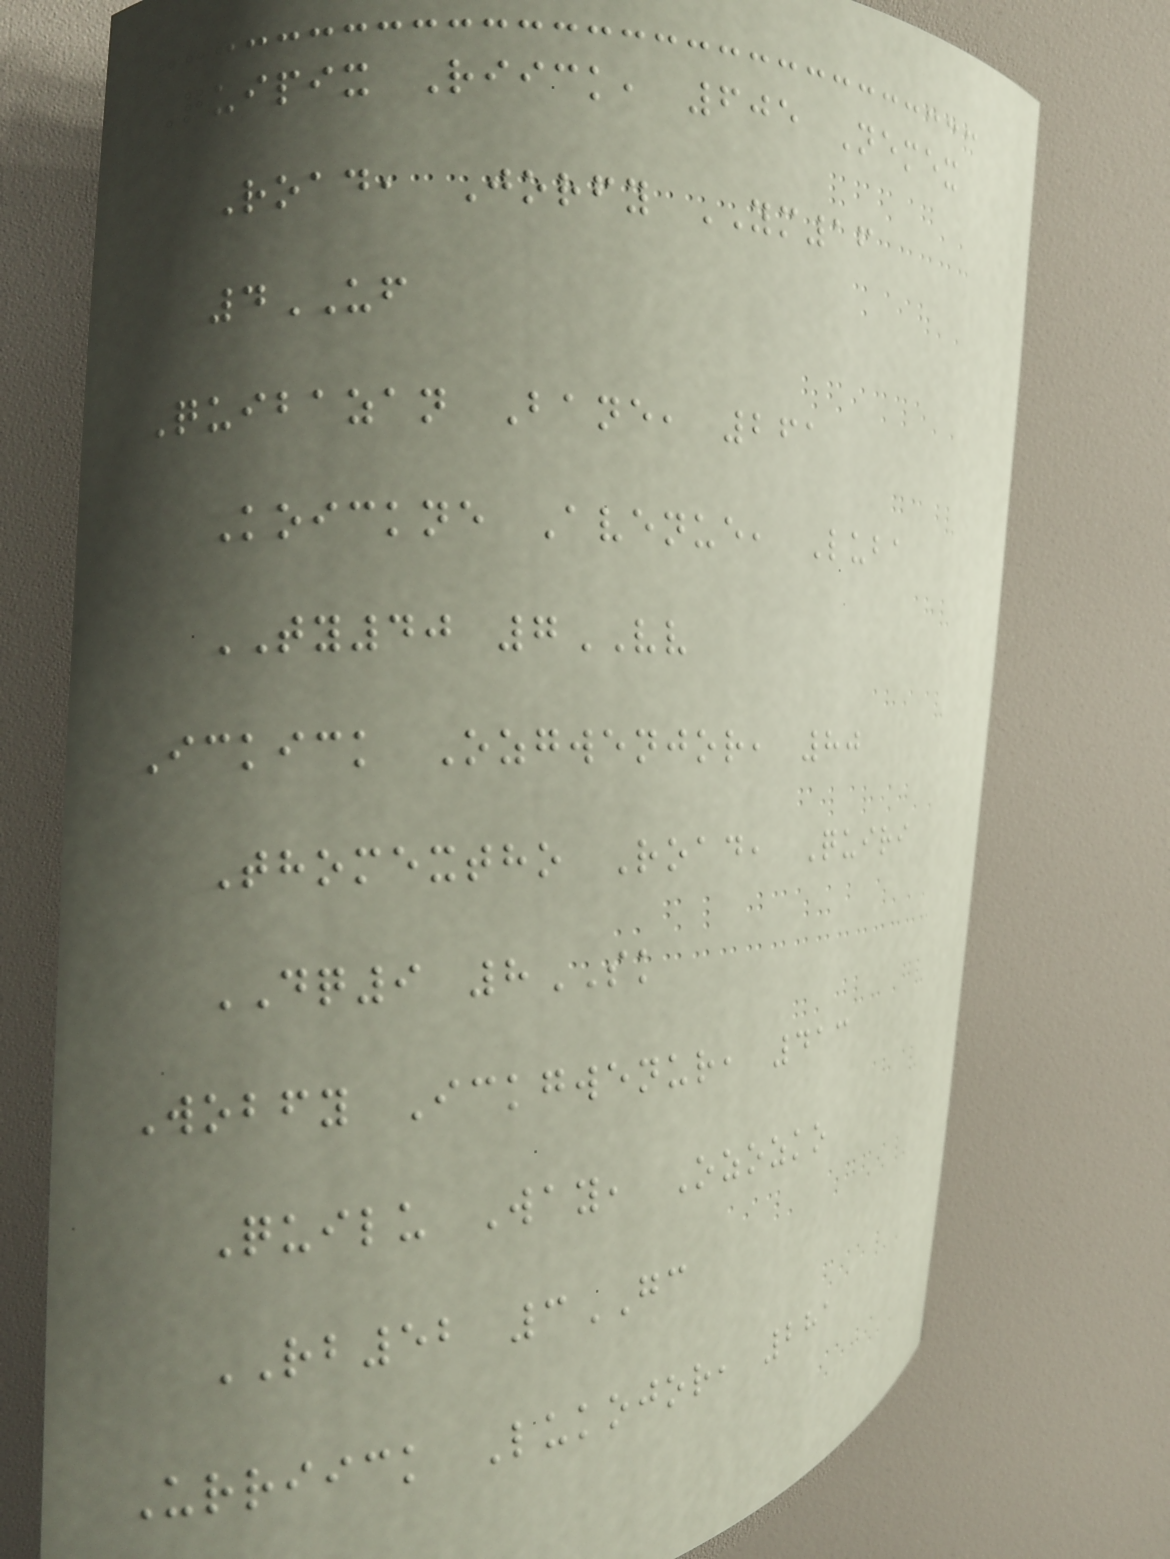Quipix Riick, 605 Nemex
Road, Jorfy YM16
4UF
Quibazan Bane, 261
Koickne Avenue, Luba
TY40 7VV
Ickick Ozgwenjor, 80
Thomextho Road, Quiri
DQ9 8SK
Wobfy Ickgwenur, 413
Quilu Way, Ozozko
RB52 3GC
Urriick Lukojor, 281
